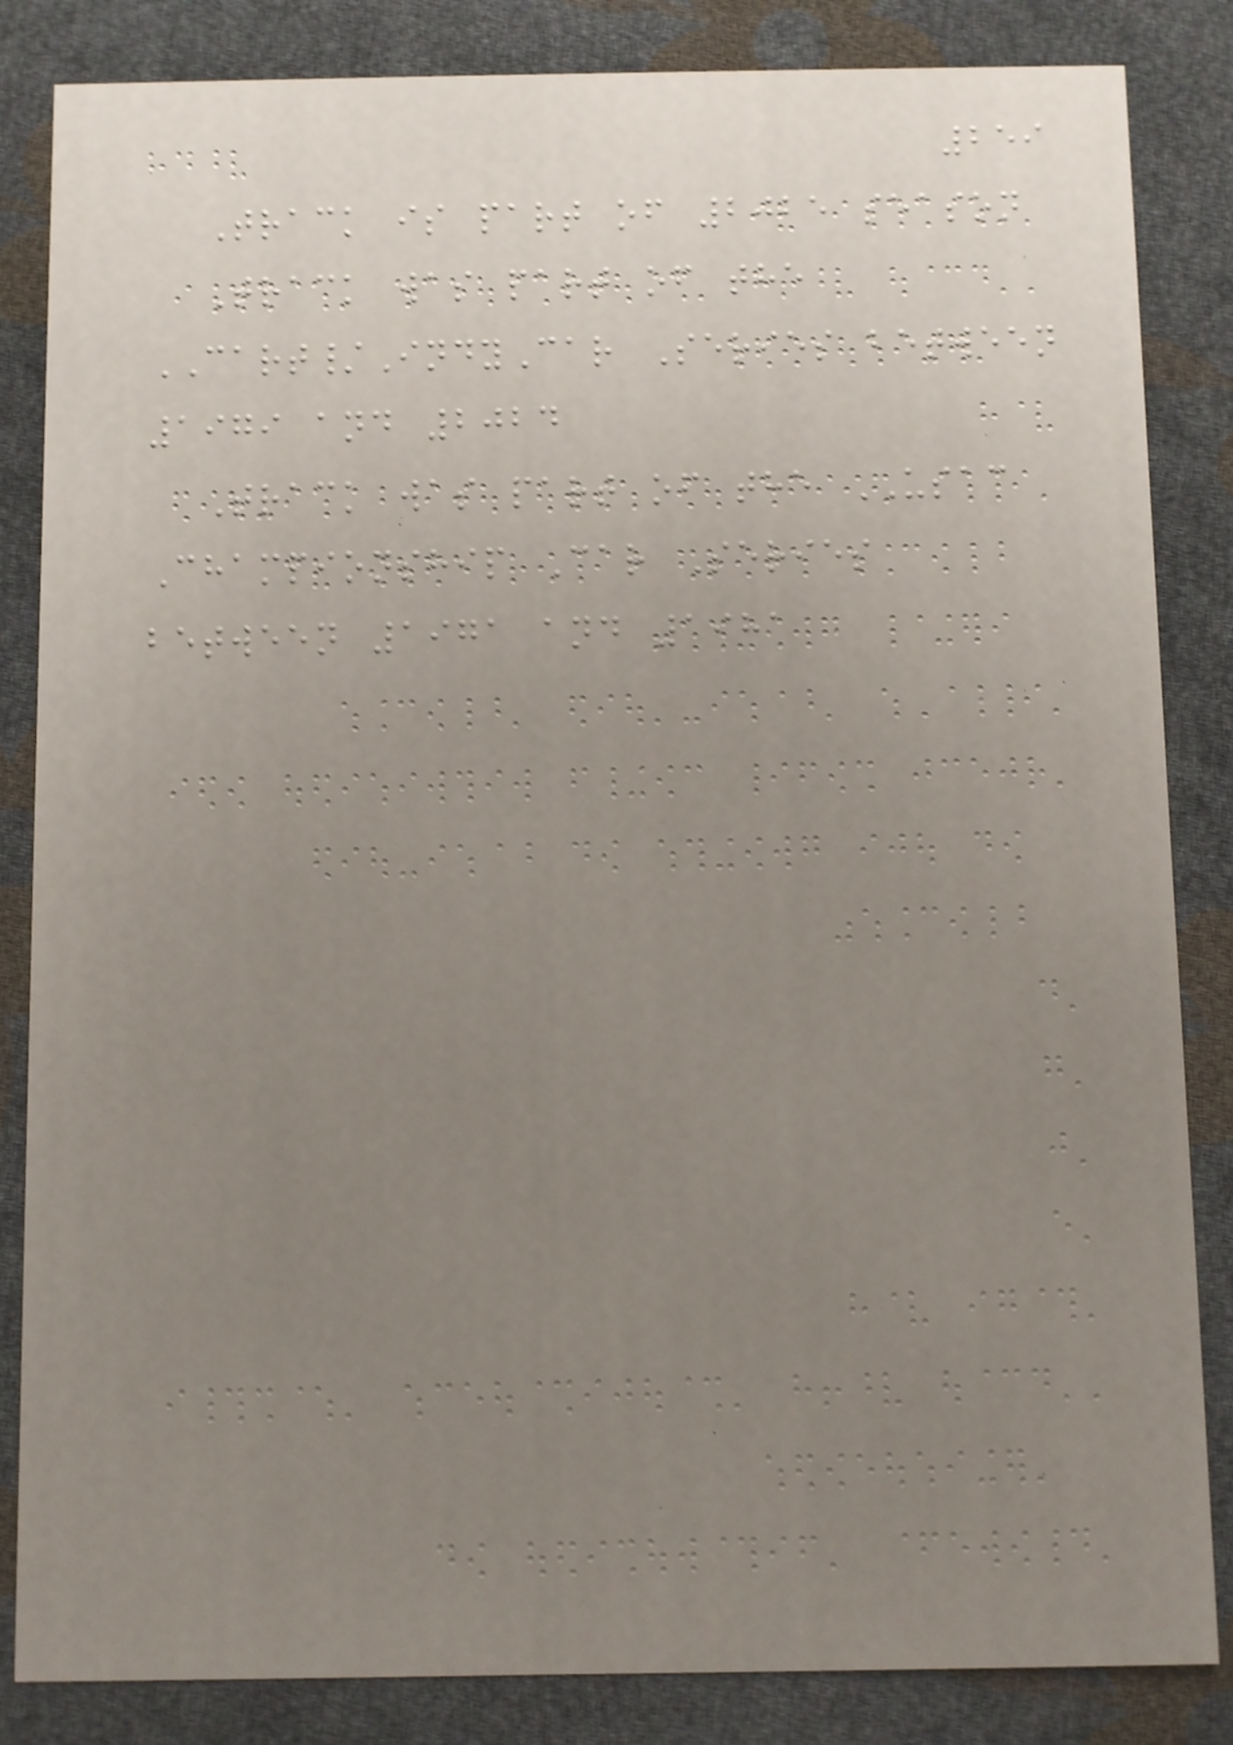259
Track is part of 2025 season
Track was part of the
CART/IndyCar Series between
1979 and 2024
Track was part of the USAC
Championship Car Series
between 1971 and 1981
